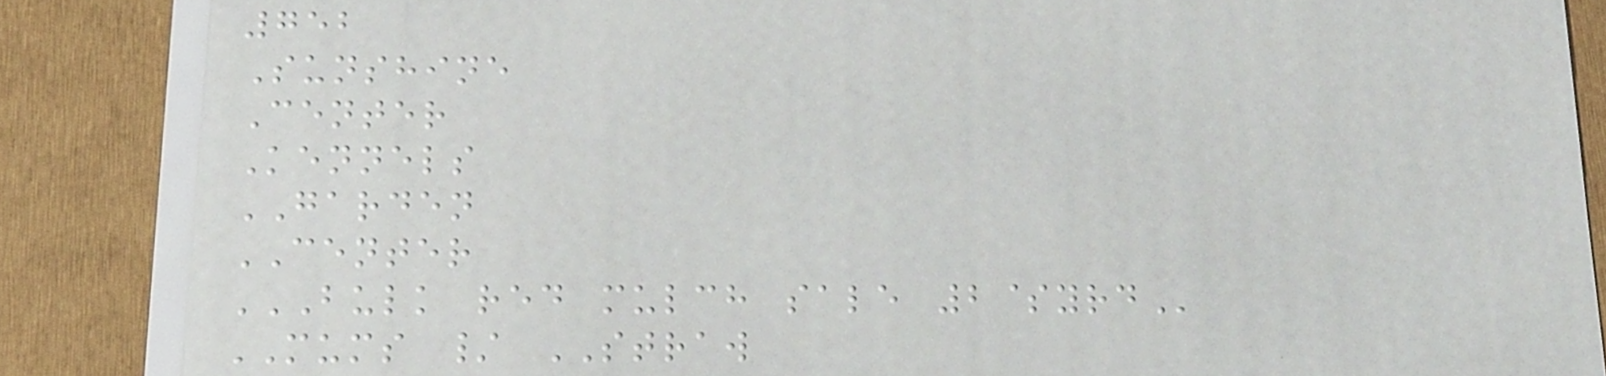752
Sunshine
Center
Kennels
GARDEN
CENTER
BULK RED MULCH SALE 2$YRD
MUMS / STRAW
